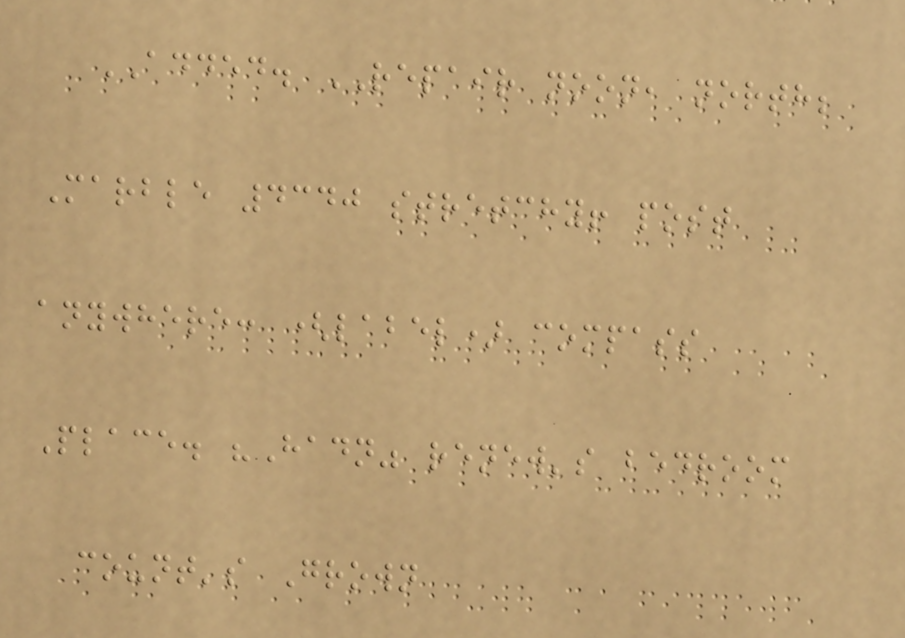ADDED. REPAIR noon, north;
Marble 4340 stretchy! post
anywhere: (label) compass
Place. "Hadn" renew's bedroom
count's Grown
